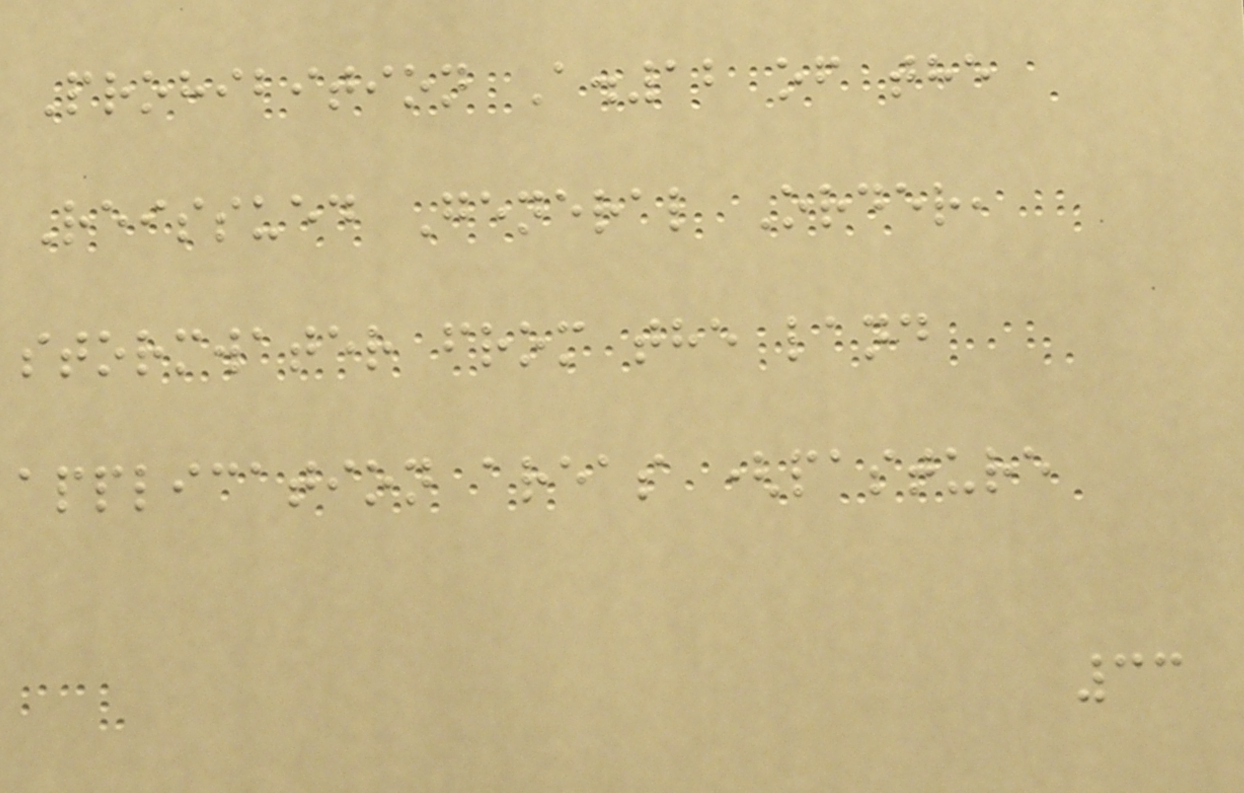Prohibition A.12 of the
Reissued General Order,
stormwater from the land
application areas (pasture
33
